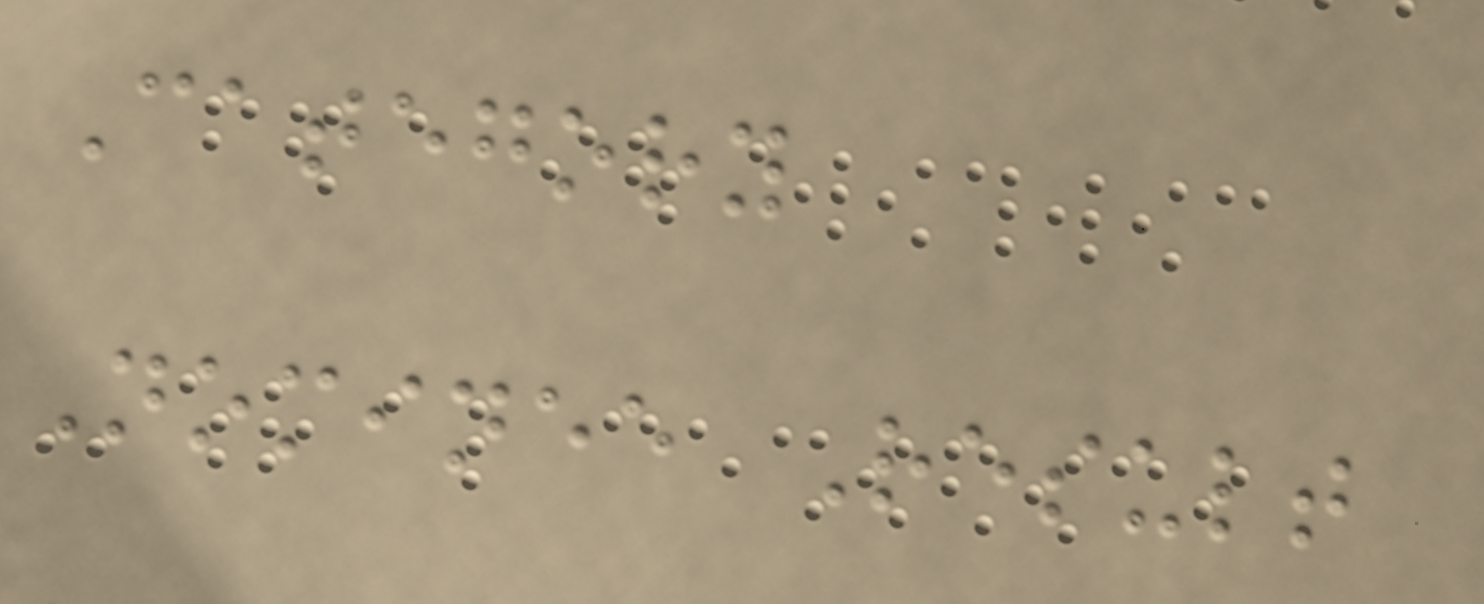Category
Nominee Result
